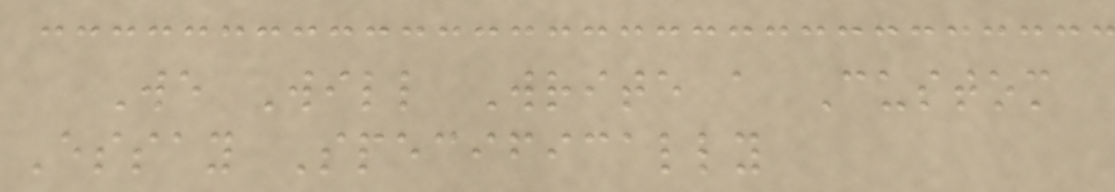We Will Write a Custom
Essay Specifically
